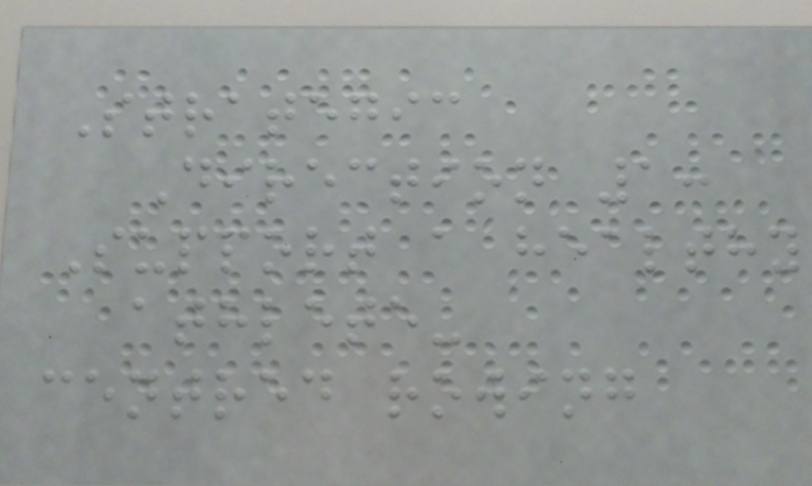Strategic
Direction 1:
Support a healthy
athlete-
centred rowing
